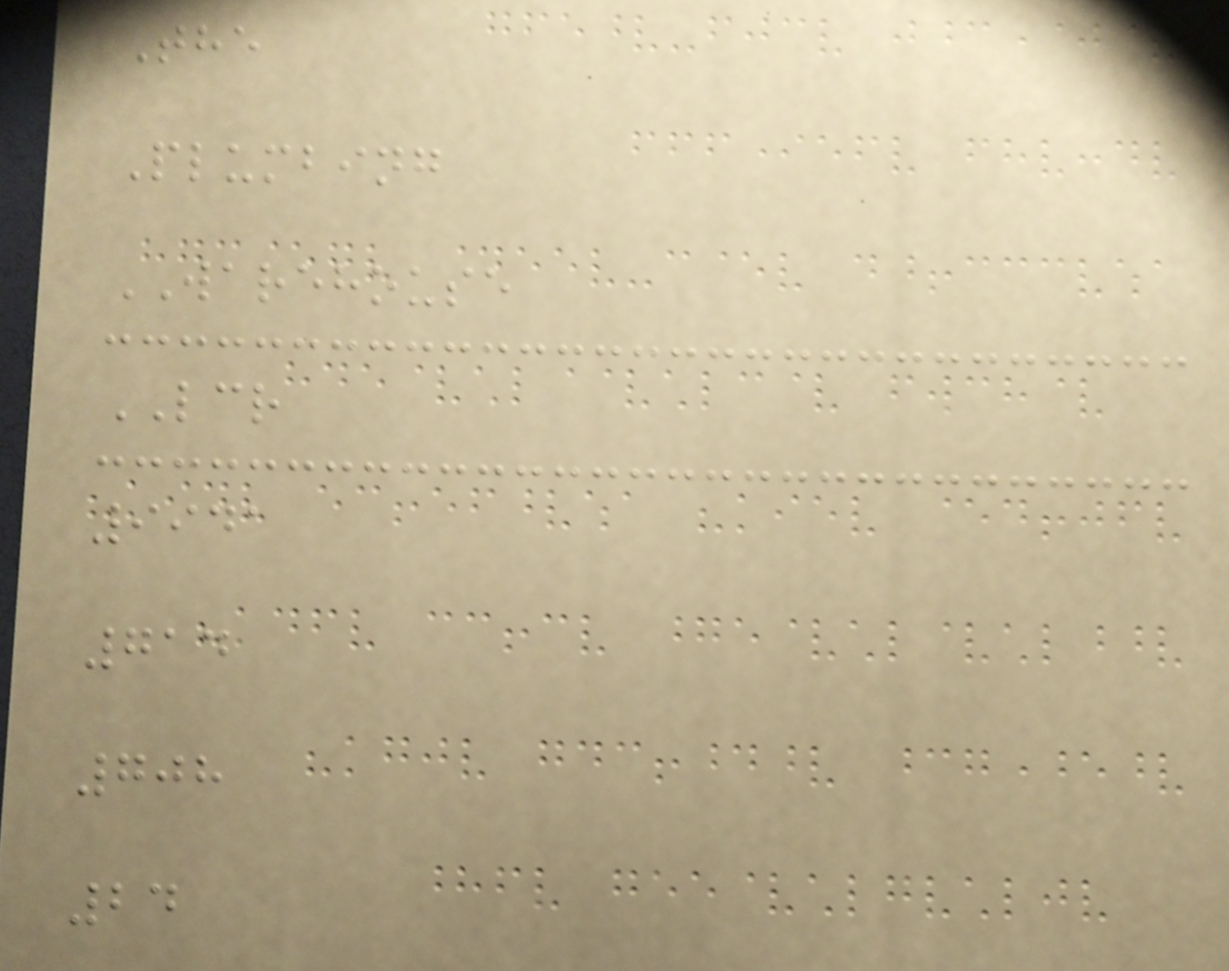The
Plumbing
WAREHOUSE
LCR
9941
714
708
24
